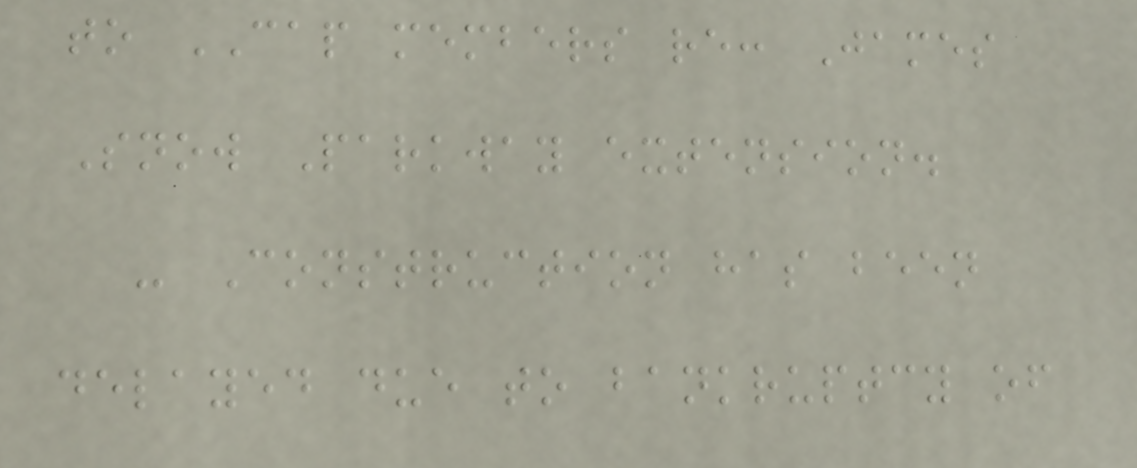to CAP members re: James
Snow Parkway extension.
- Construction has been
delayed due to bankruptcy of
